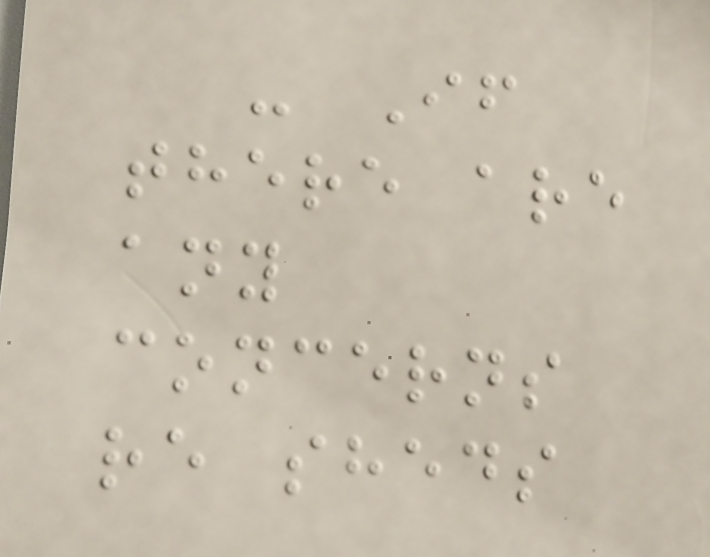- If
there are
any
concerns
re sheds
